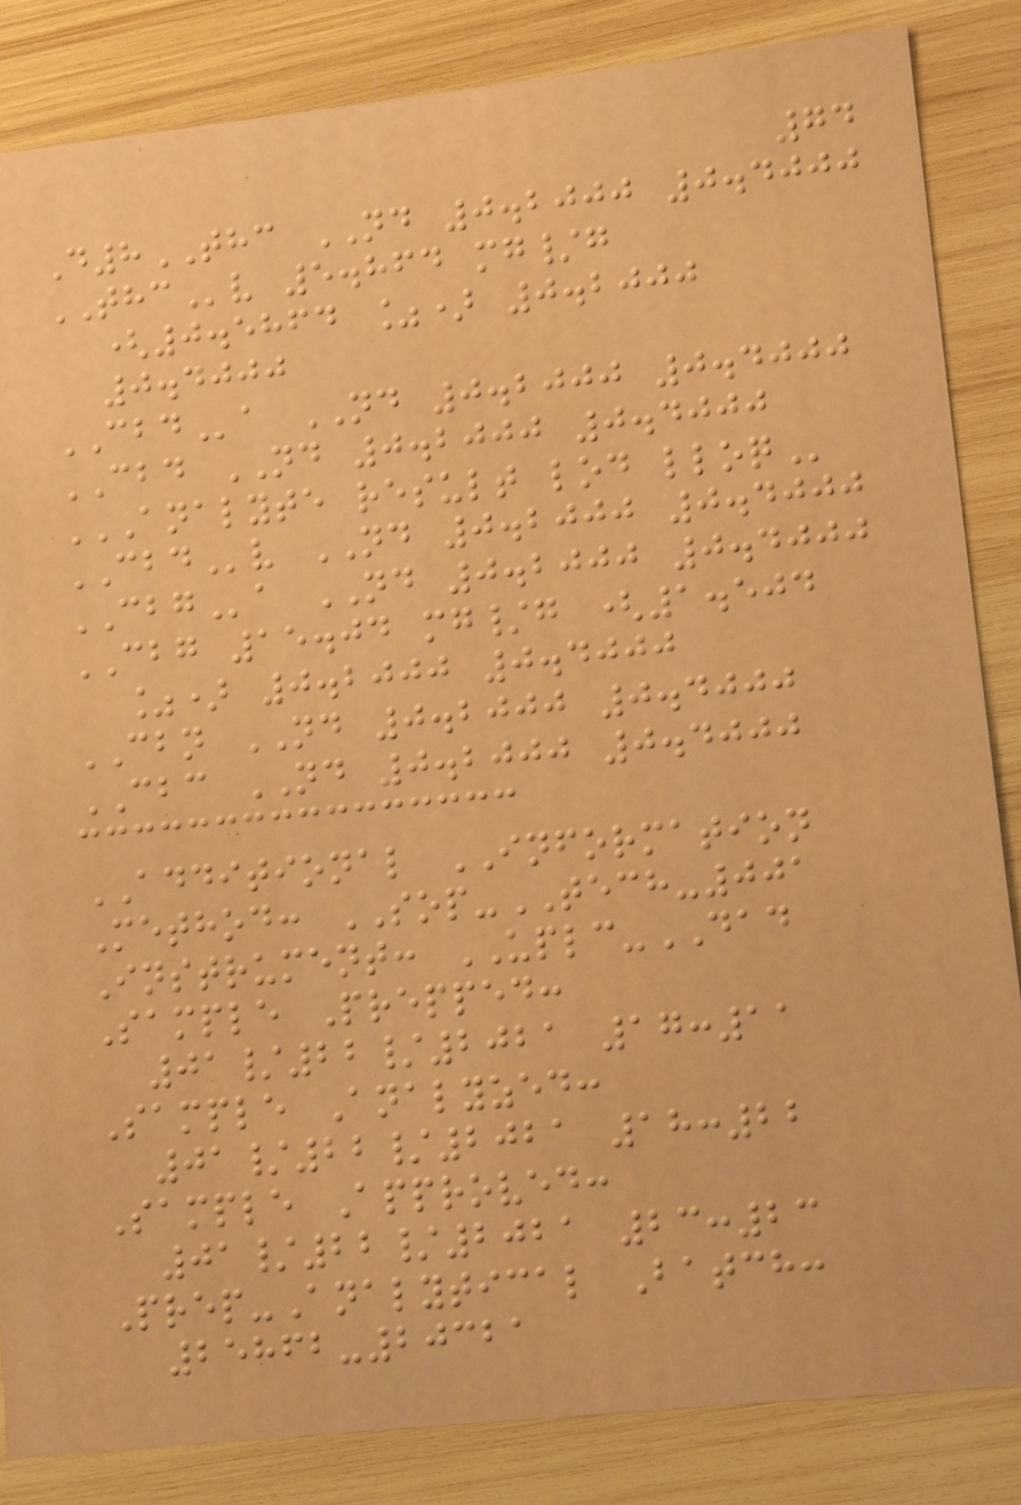74
D8THC ND 0.2000 0.4000
THCv 5.864 mg/g
(0.5864 %) 0.2000
0.4000
CBDa ND 0.2000 0.4000
CBD ND 0.2000 0.4000
ANALYTE RESULT LOD LLOQ
CBDv ND 0.2000 0.4000
CBGa ND 0.2000 0.4000
CBG 15.04 mg/g (1.504
%) 0.2000 0.4000
CBN ND 0.2000 0.4000
CBC ND 0.2000 0.4000
ADDITIONAL INFORMATION
Method: SOP-TECH-001
Instrument: UPLC-DAD
Sample Prepped:
01/22/2021 17:11
Sample Analyzed:
01/22/2021 18:22
Sample Approved:
01/22/2021 23:23
Prep-Analytical Batch:
25862-20321
